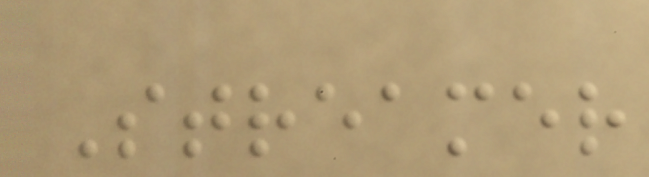Streamer
